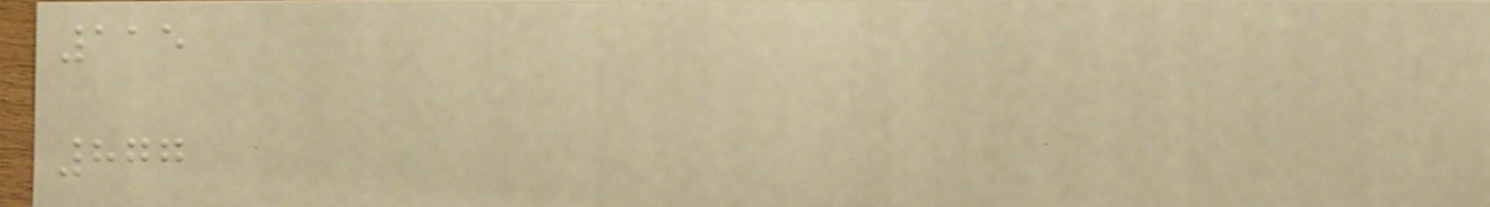115
877
